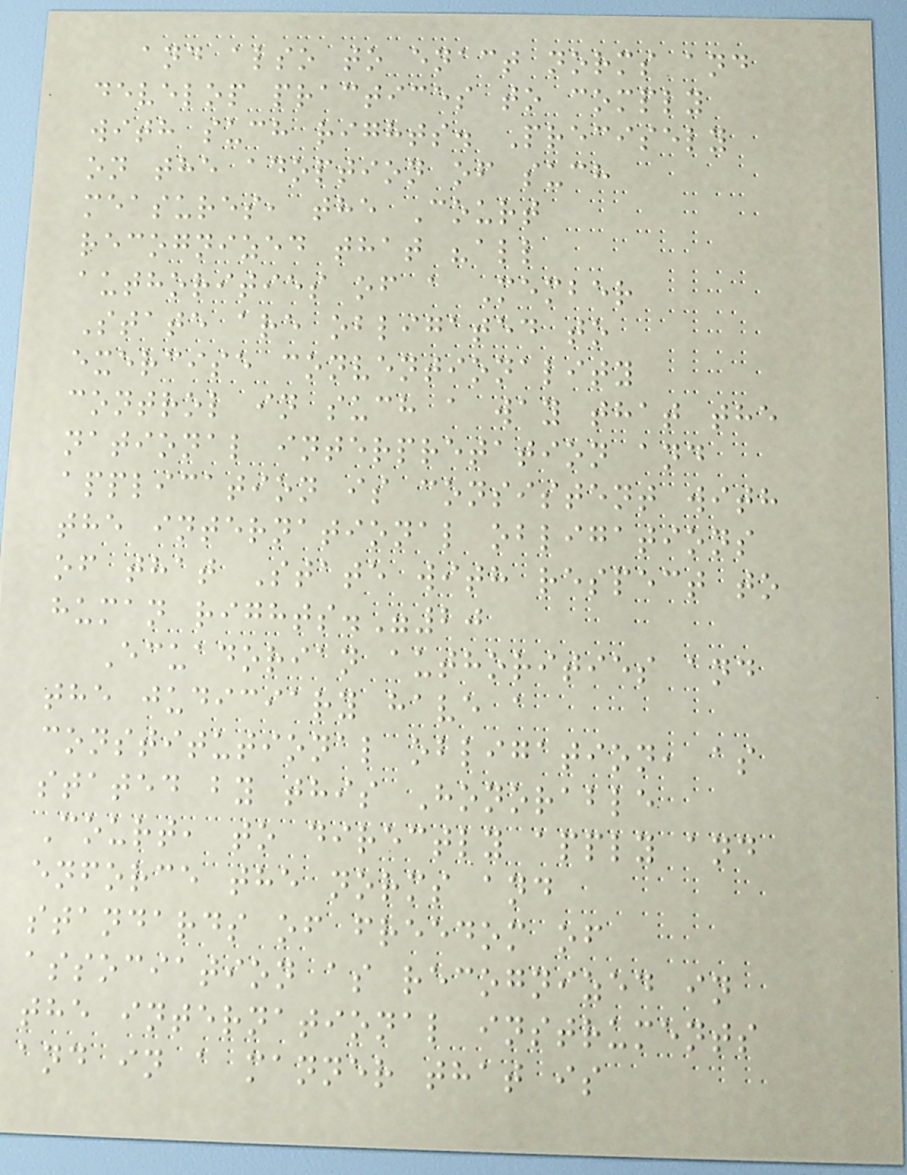and also to enact norms and
develop practices to comply
with such rights. Precisely
on the adoption of such
measures, the Court
recognized that "all
authorities of a Member
State are obligated to
exercise conventionality
control in such a way that the
national interpretation and
application is consistent with
the international obligations
of that State with respect to
human rights."20
Ecuadorian authorities and
the judiciary have a
constitutional obligation, as
stated by this Honorable
Court, to directly apply and
enforce the norms and
standards of freedom of
association as recognized in
the international instruments
and in a manner that is
